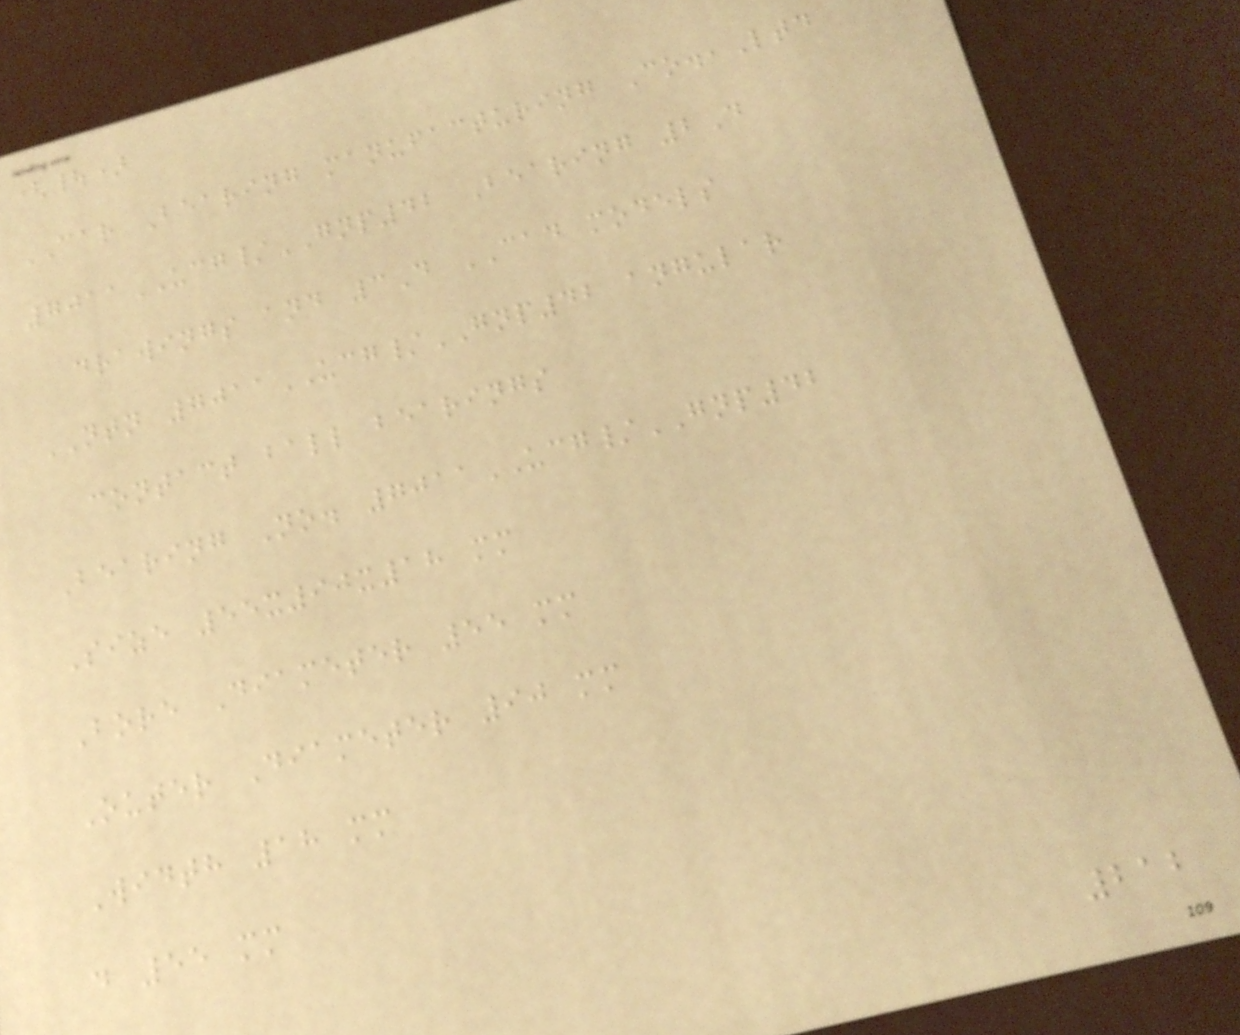(|)
CAR Bearing manufacturing Co.,Ltd
7011UCG/GNP42 Bearing 2D
drawings and 3D CAD models
NTN 7011UCG/GNP42 angular
contact ball bearings
Bearing No. 7011UCG/GNP42
Size 55x90x18 mm
Bore Diameter 55 mm
Outer Diameter 90 mm
Width 18 mm
d 55 mm
212
